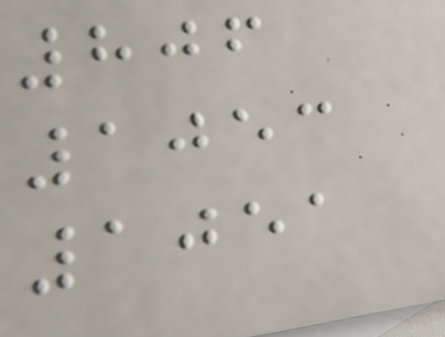806
1053
1051
